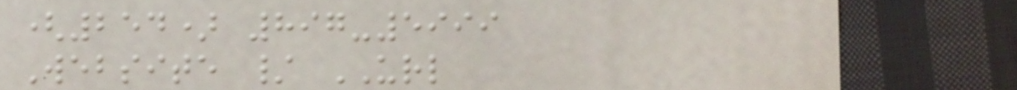(254) 897-5999
Website / URL
